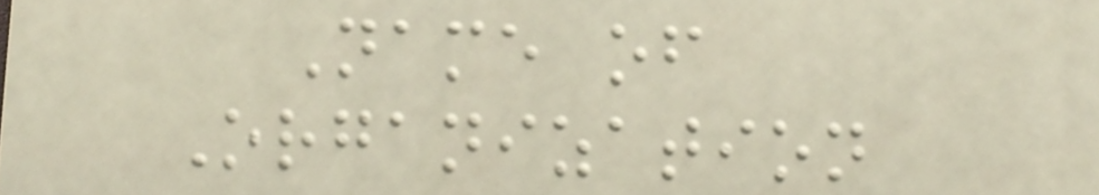Name of
Organization
